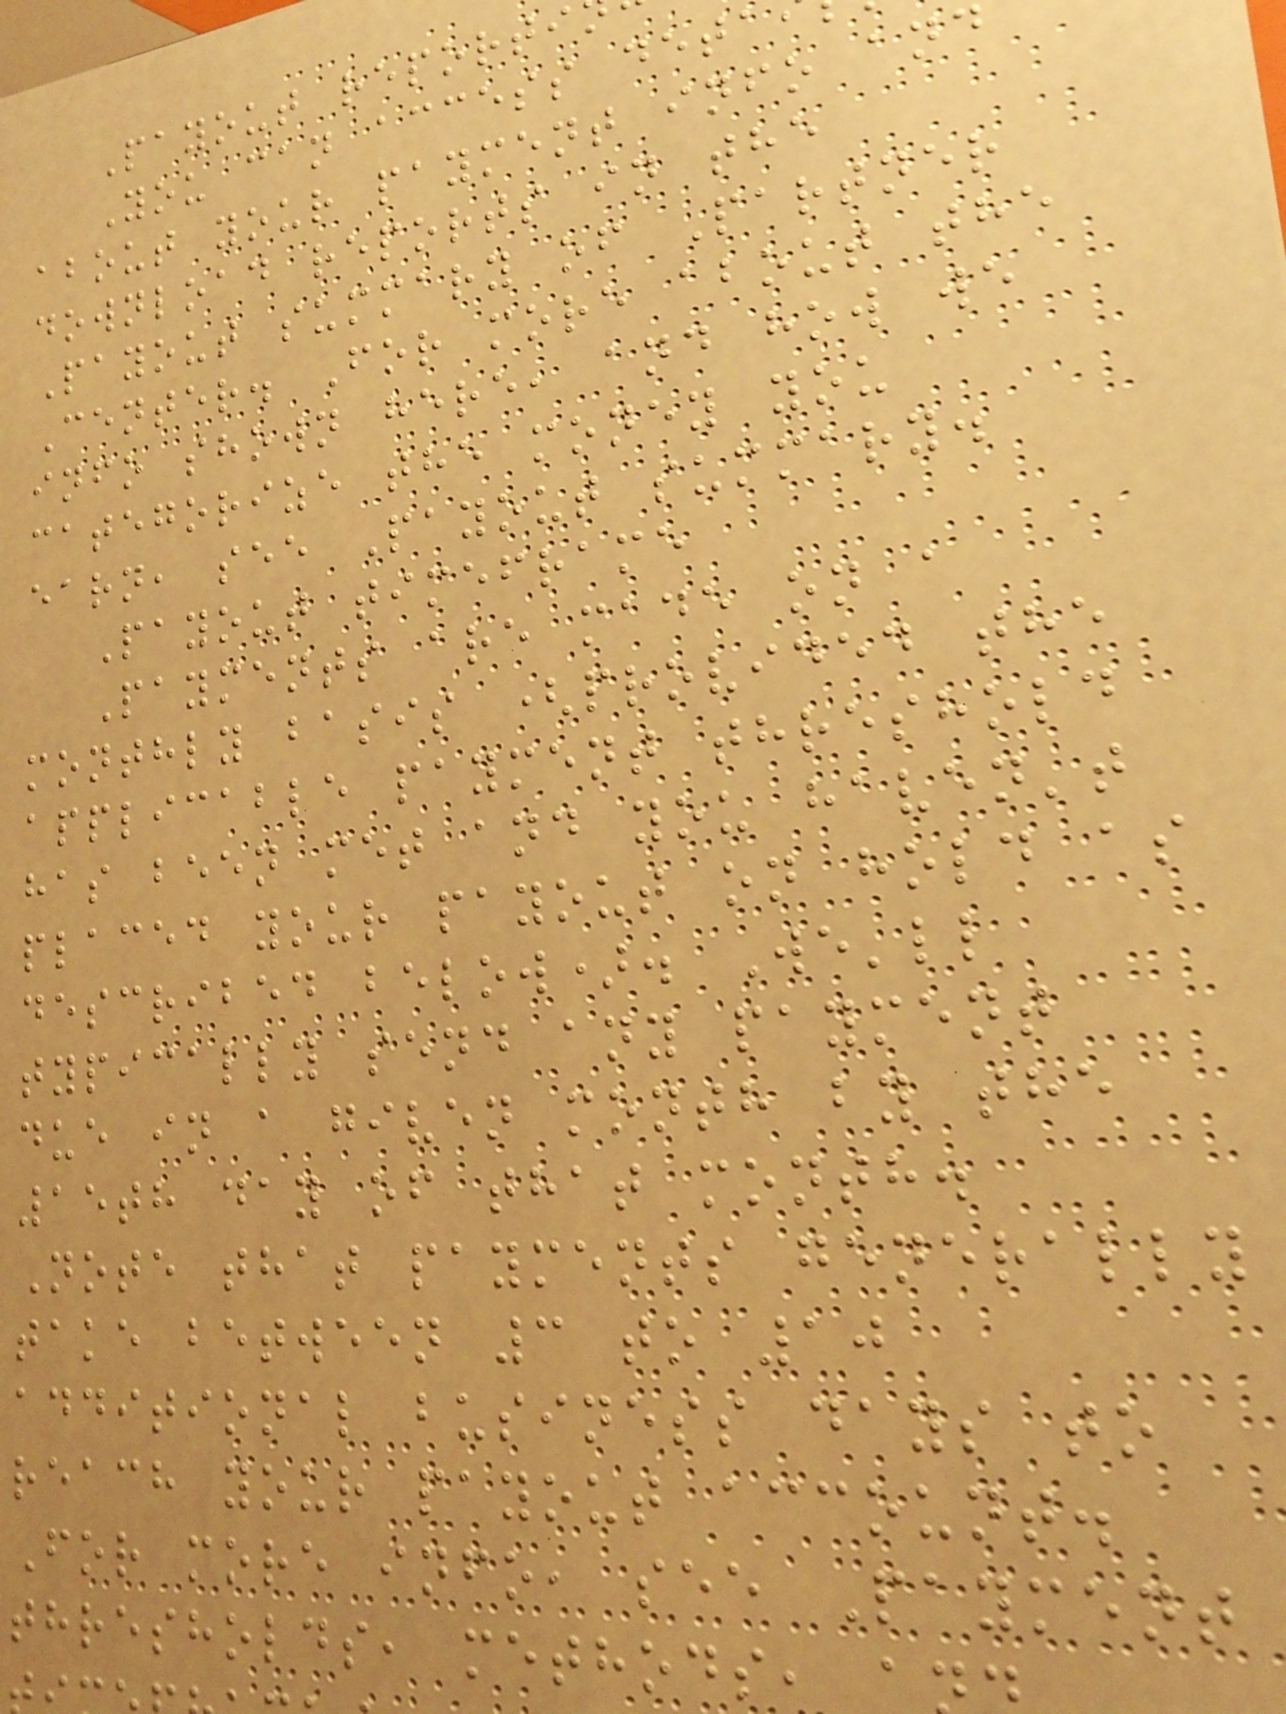Payout reporti
You can access deta
about your payment info and
download reports in the
Payout summary of Partner
Center. For more about the
info shown here, and how we
categorize the money you
earn, see Payout summary.
Payout timeframe
Payments are made on a
monthly basis (provided the
applicable payment threshold
has been met and you haven't
placed your payout on hold as
described below). We'll
typically send any payment
due in a given month by the
15th day of that month.
Note that payments generally
take between 3 to 10
additional business days to
reach your payout account.
For more info, see Payment
thresholds, methods,
